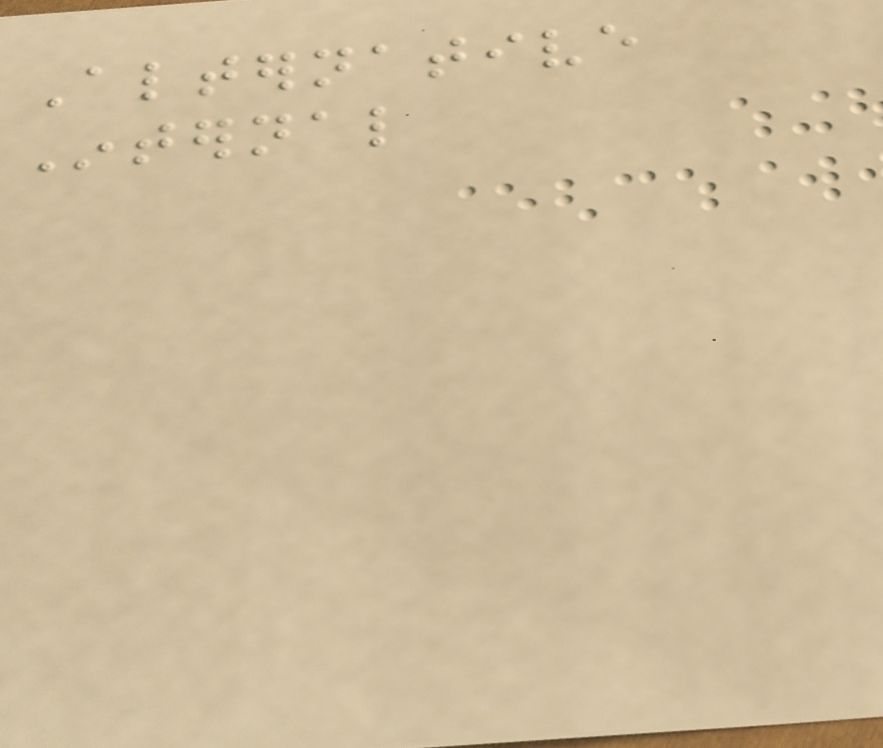Alternative
Internal
